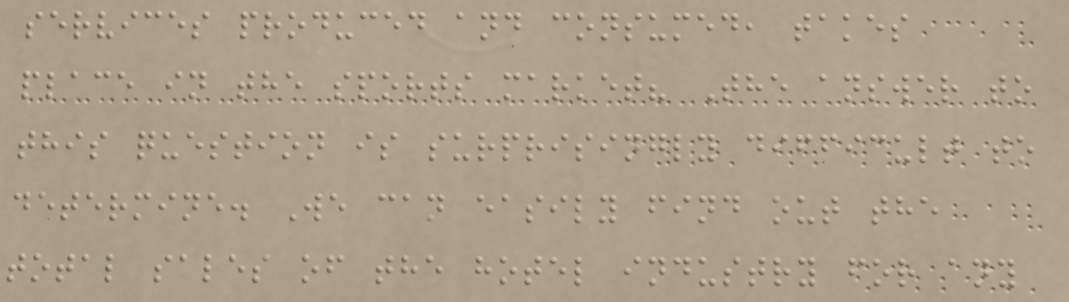services produced and consumed, takes
place in the sports market? The answer to
this question is surprisingly difficult to
determine. We can easily find out the
total sales of the hotel industry for any
